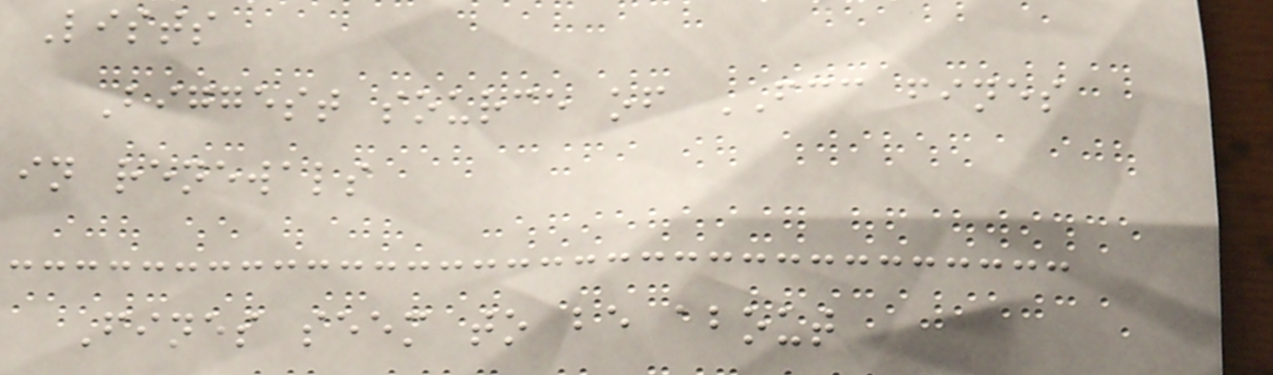Lists
Biggest source of FCC fines
in renewals
Fines seem to be about
